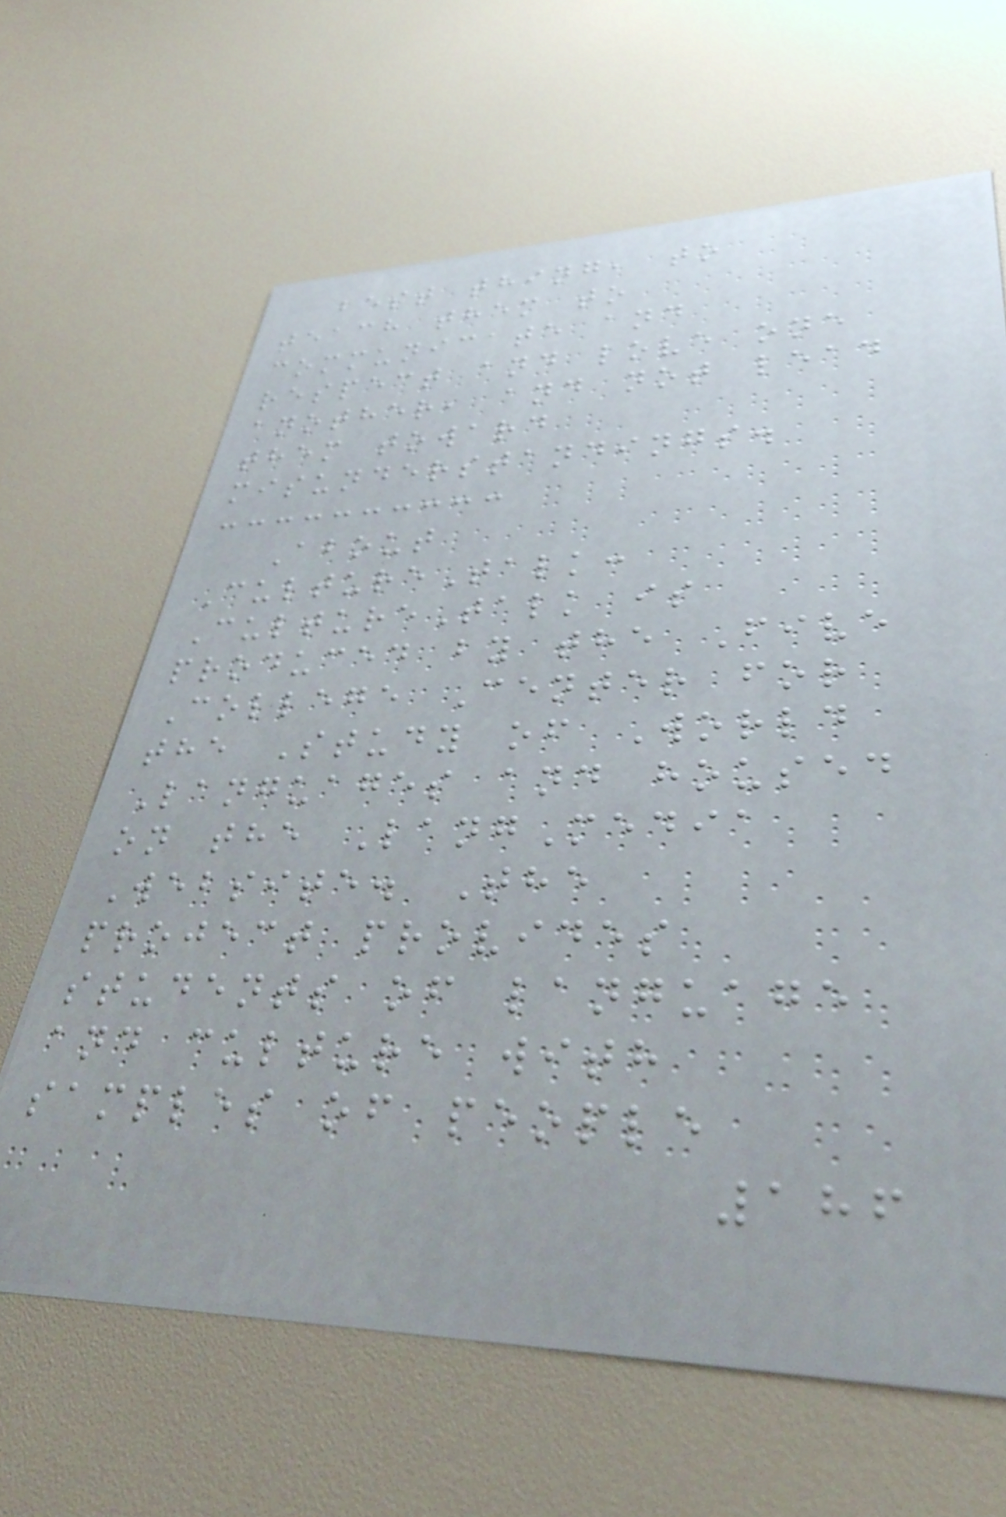best thing, to
teach them to
communicate and
respect and love one
another, and not lead
them toward
misunderstandings.
About
CultureTalk:
CultureTalk is
produced by the Five
College Center for
the Study of World
Languages and housed
on the LangMedia
Website. The
project provides
students of language
and culture with
samples of people
186
